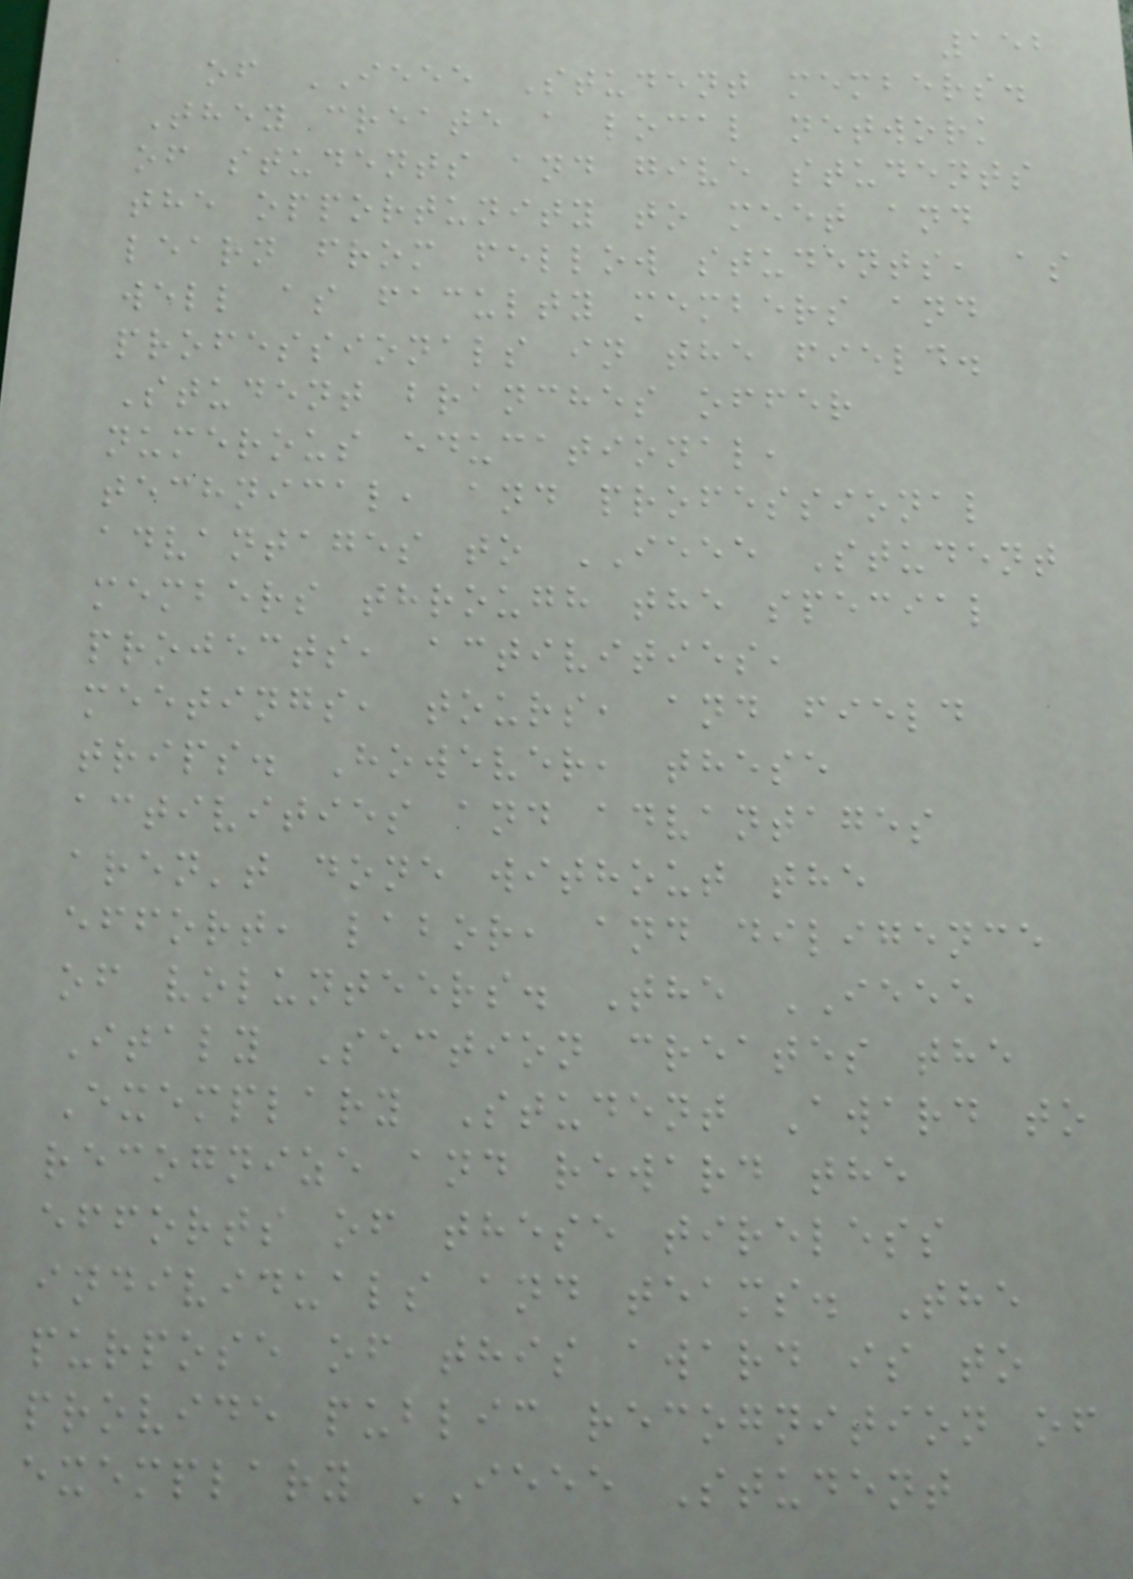152
of IEEE Student members.
They create a local network
of students and give students
the opportunity to meet and
learn from fellow students, as
well as faculty members and
professionals in the field.
Student branches offer
numerous educational,
technical, and professional
advantages to IEEE Student
members through the special
projects, activities,
meetings, tours, and field
trips. However, these
activities and advantages
aren't done without the
effort, labor, and diligence
of volunteers. The IEEE
Italy Section creates the
Exemplary Student Award to
recognize and reward the
efforts of these tireless
individuals and teams. The
purpose of this award is to
provide public recognition of
exemplary IEEE Student
